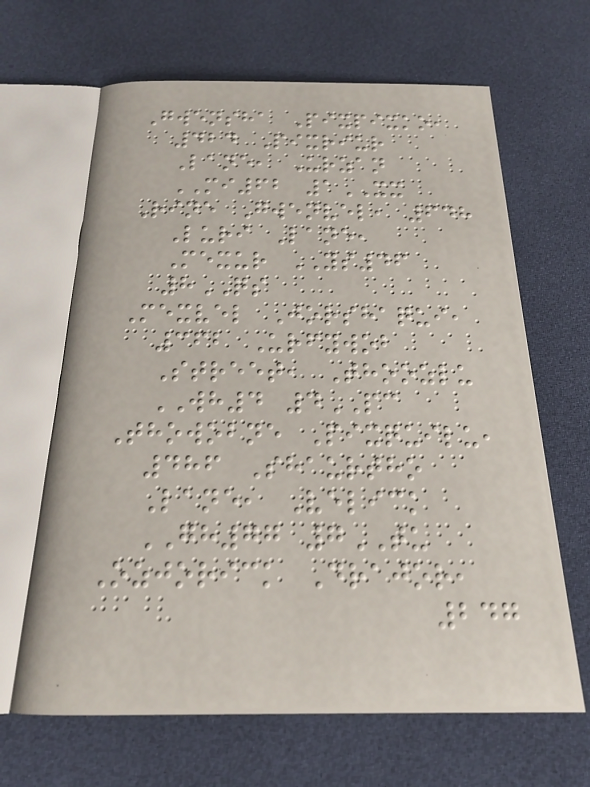Gwensha Pixpixko,
424 Pixriur
Lane, Urzan
MI62 1XX
Rine Gwenvel, 648
Luri Lane,
Mexur YS46
8QS
Mexvel Jorshaqui,
362 Urfywob
Street, Thoozlu
WH4 4PC
Thowobne Pixquilu,
486 Shaurtho
Lane, Velick
GH77 7TU
Ozjorick Drajor,
247
